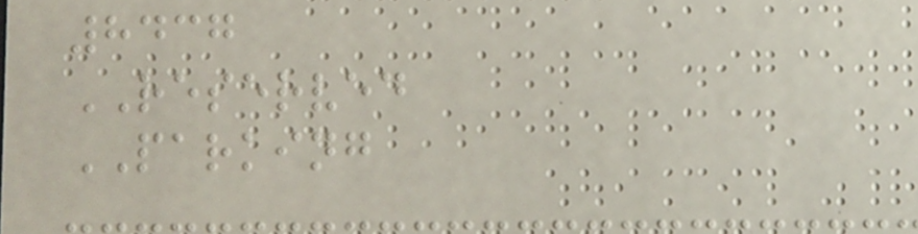8437
RESERVED
PARKING
